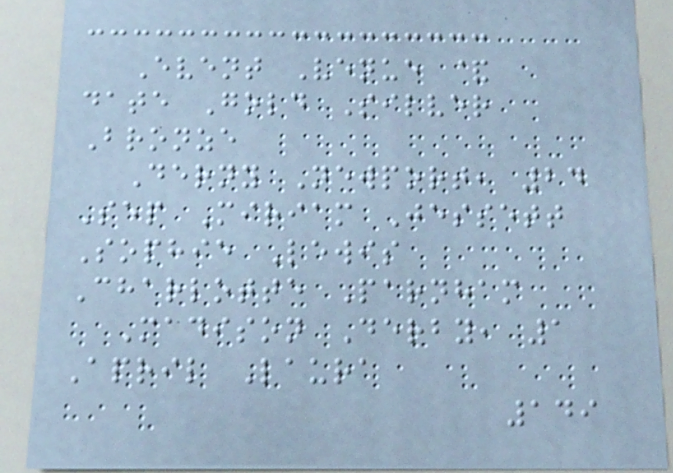Event Venue &
date Gold Silver
Bronze
Derny Newport, 24
Sep Miriam Jessett
Sophie Lewis
Charlotte Parnham
Madison Derby, 1
April Laura
149
